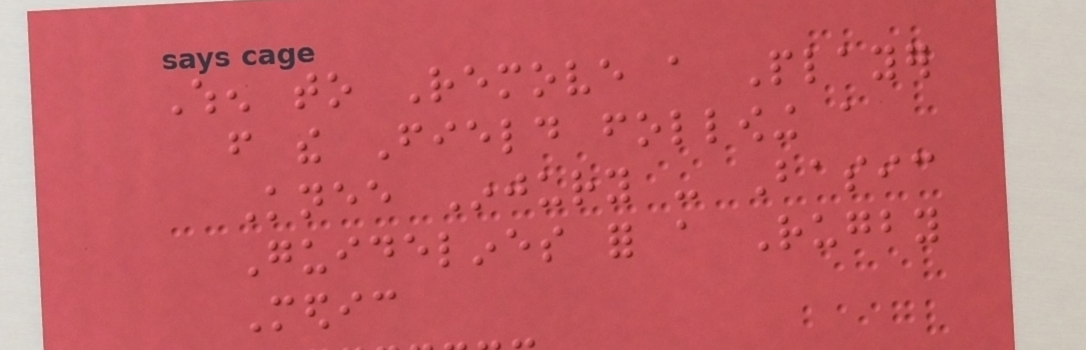When to Remove a Player
from the Field following a
Knee Injury - Basic
Guidelines for a Rugby
Medic
